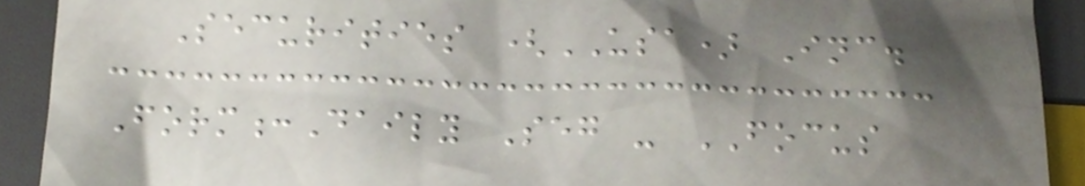Securities (USA) Inc.
Form:Daily Seg - FOCUS
